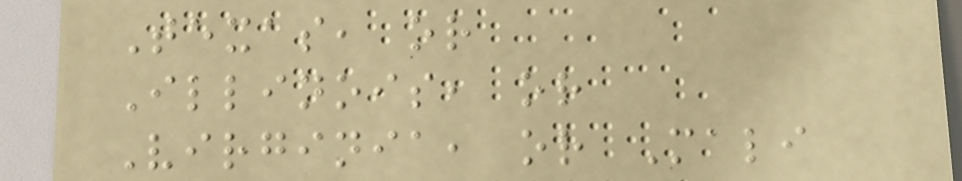Texas, or
Illinois, or
Virginia, or Mali
